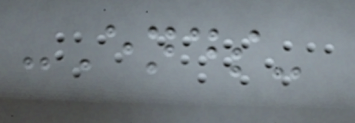-Ends-
